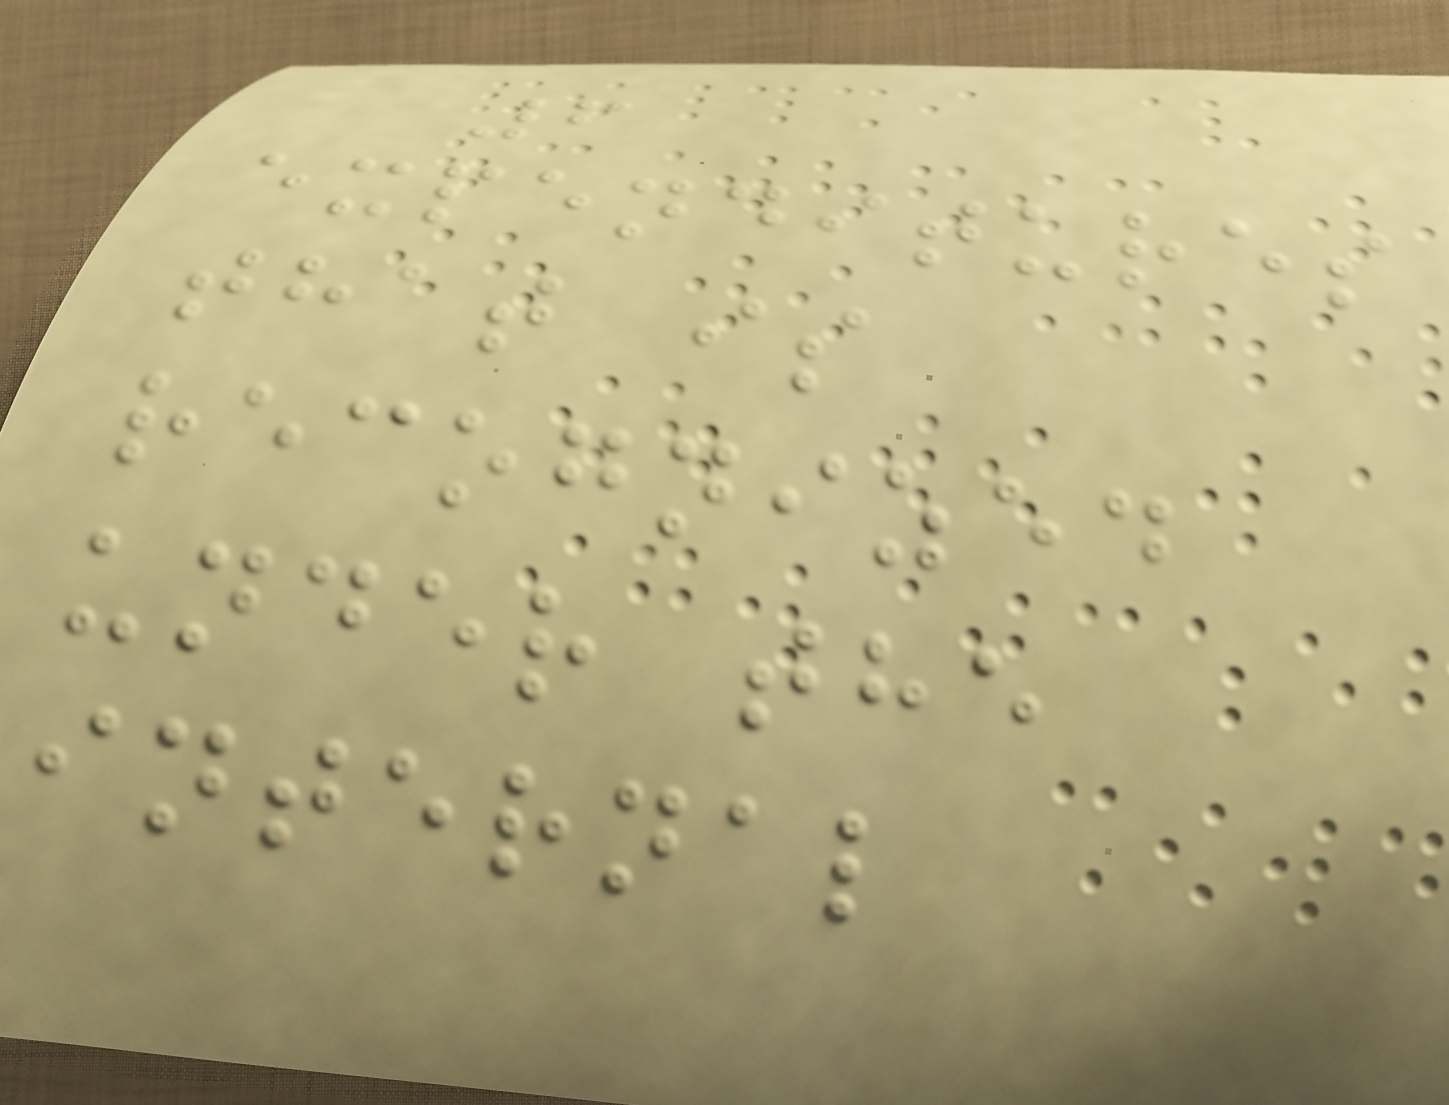6
expenditures
that is
recognized
under the
internal
